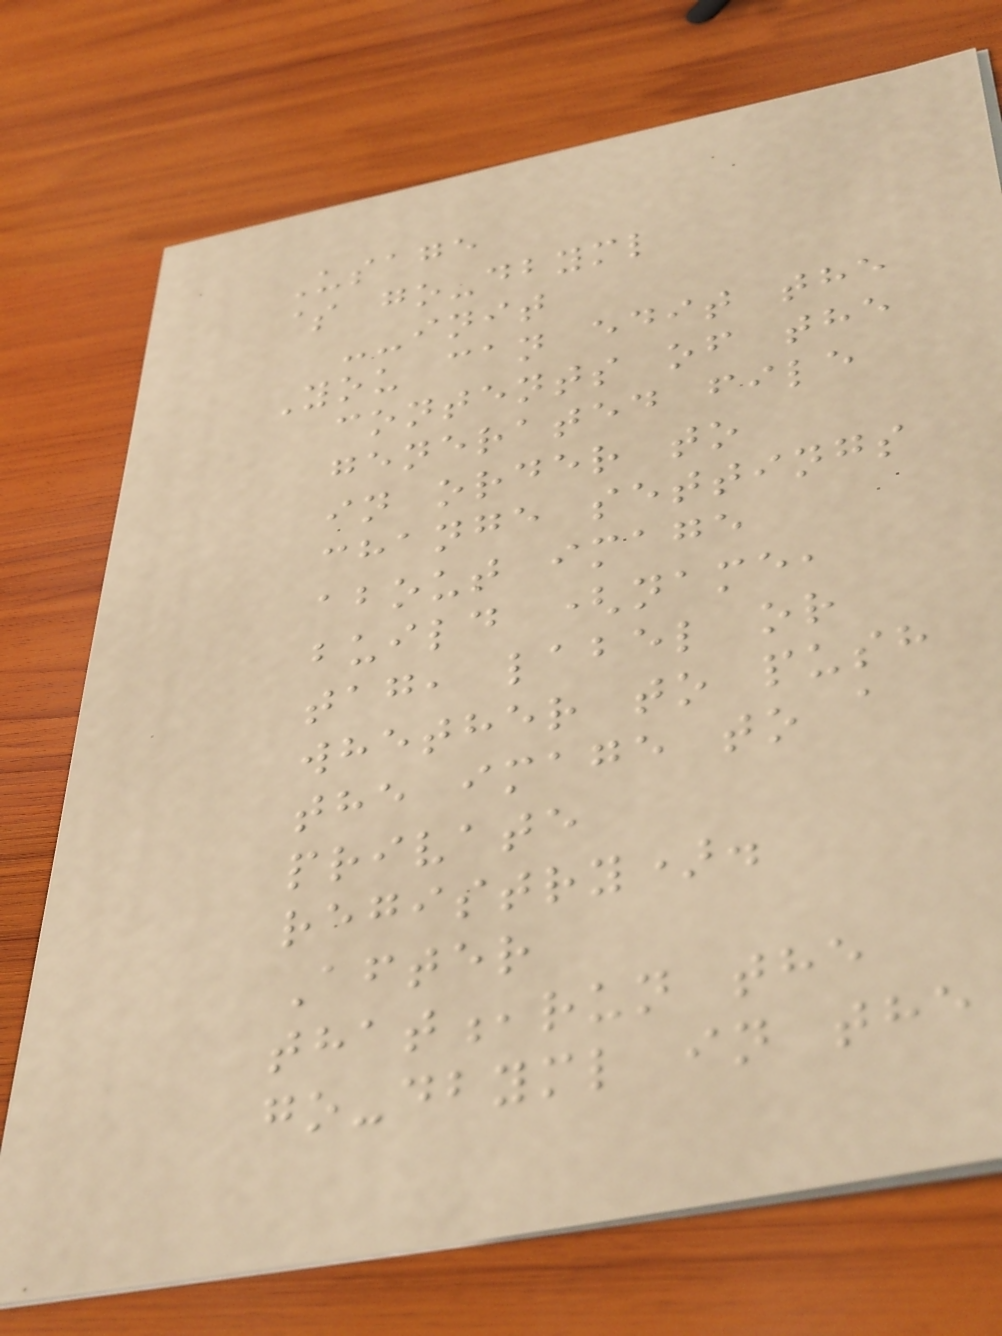Usage
$ go-dbyml
--init
You can edit the
contents of the
generated file
in order to
change settings
about image
build (name,
tag, label or
whether to push
the image to a
private
registry).
After
that,run the
go-dbyml in the
